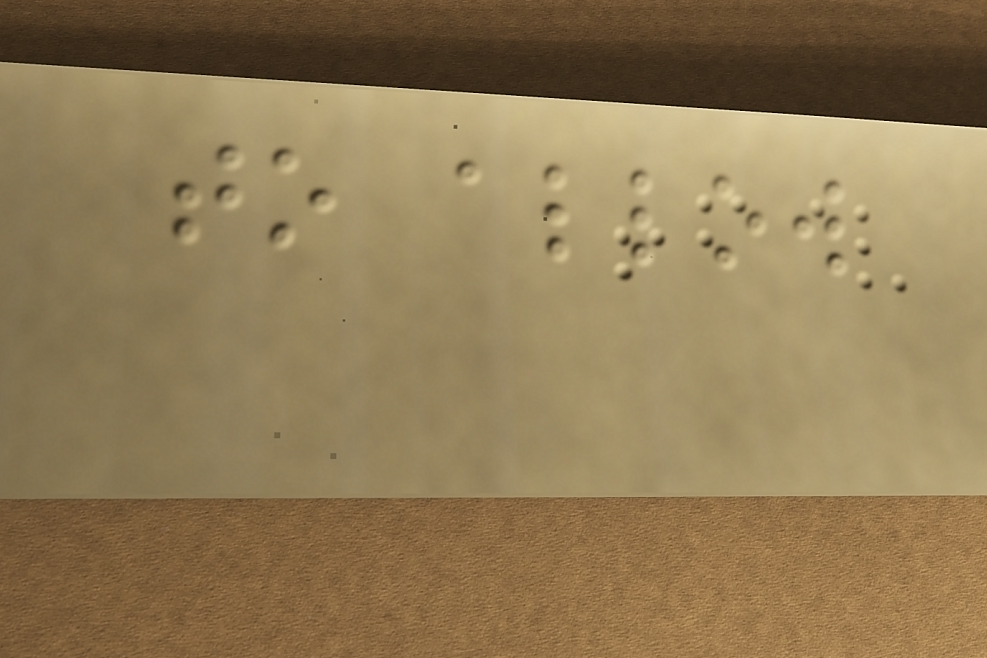to allow
